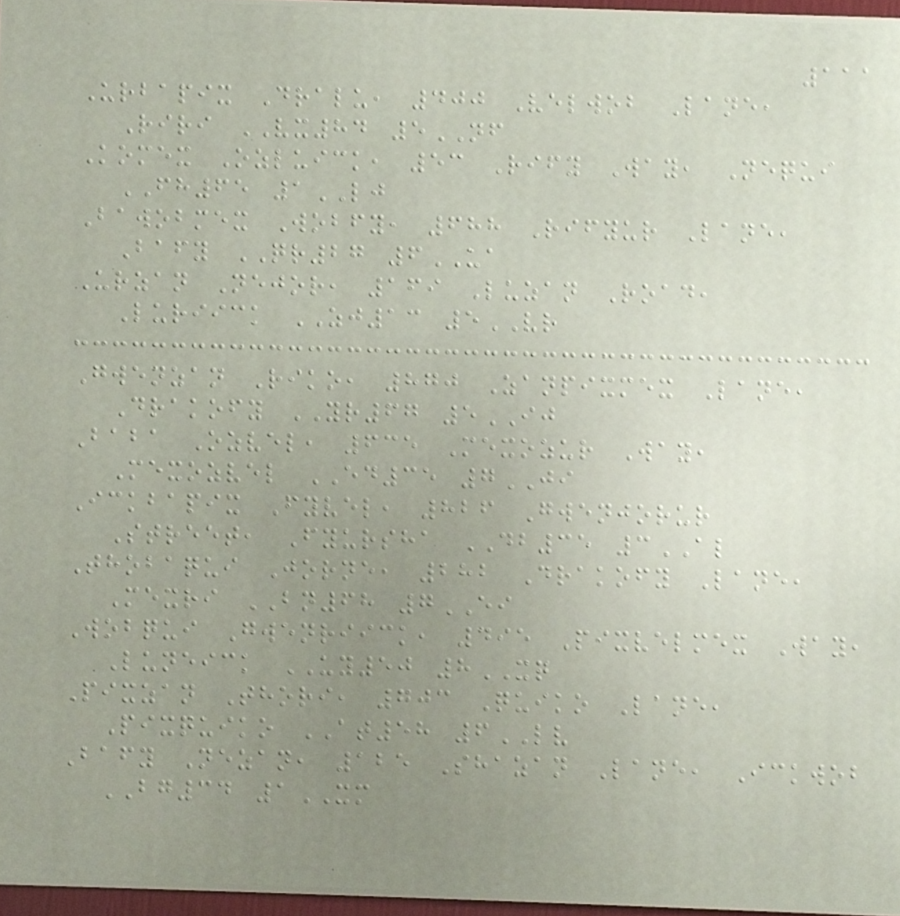111
Urbapix Dralu, 400 Velwob Lane,
Riri VX84 5NF
Komex Ozluick, 53 Rify Way, Nequi
FH65 1LJ
Bawobmex Wobfy, 688 Rifyur Lane,
Bafy QR27 6UA
Urzan Nejor, 169 Luzan Road,
Luriick ZJ13 5VR
Gwenzan Riko, 870 Zanpixmex Lane,
Drakofy YR67 5IJ
Baba Ozvel, 635 Mexozur Way,
Mexozvel ED35 7JI
Ickbapix Fyvel, 826 Gwenjorur
Street, Fyursha DB35 3AL
Thobaqui Jorne, 282 Drakofy Lane,
Mexri BN68 7EI
Wobqui Gwenriick, 495 Pixvelmex Way,
Luneick UY50 8XQ
Pixzan Thori, 703 Quiko Lane,
Pixquiko AT58 6LV
Bafy Nezan, 125 Shazan Lane, Ickwob
BG34 1XM
